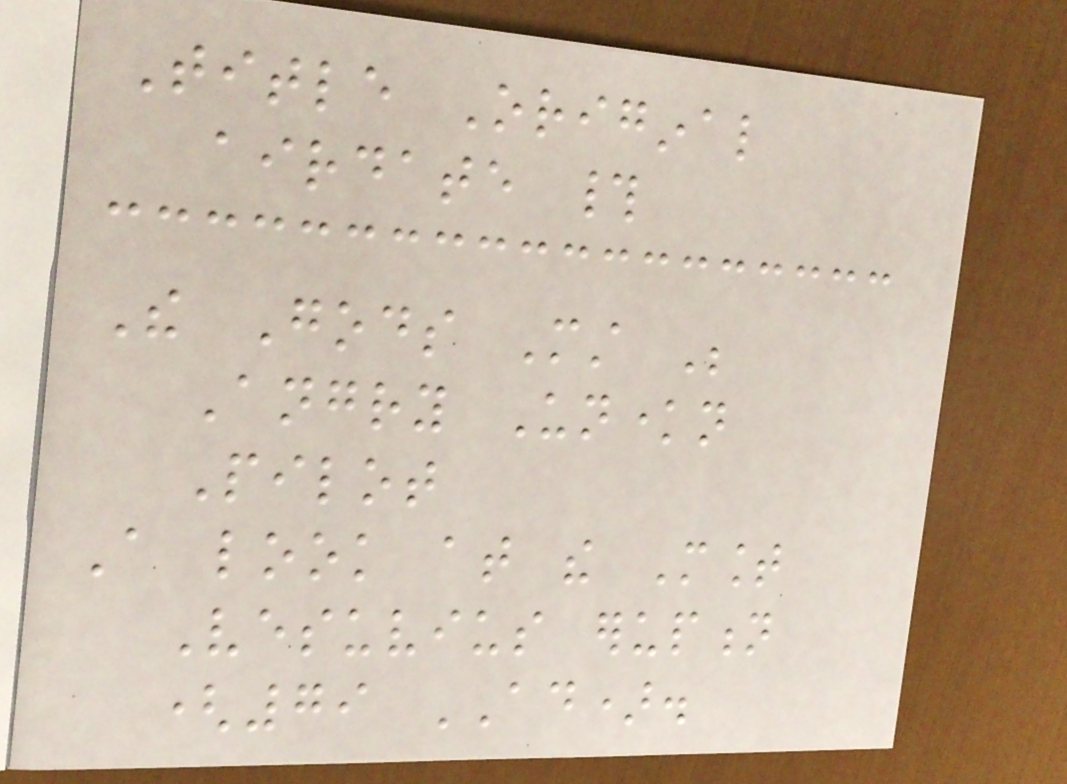Title Original
airdate #
The Gods Must Be
Angry Unknown
Pilot
A look at the Mount
Vesuvius eruption
(79 AD).
